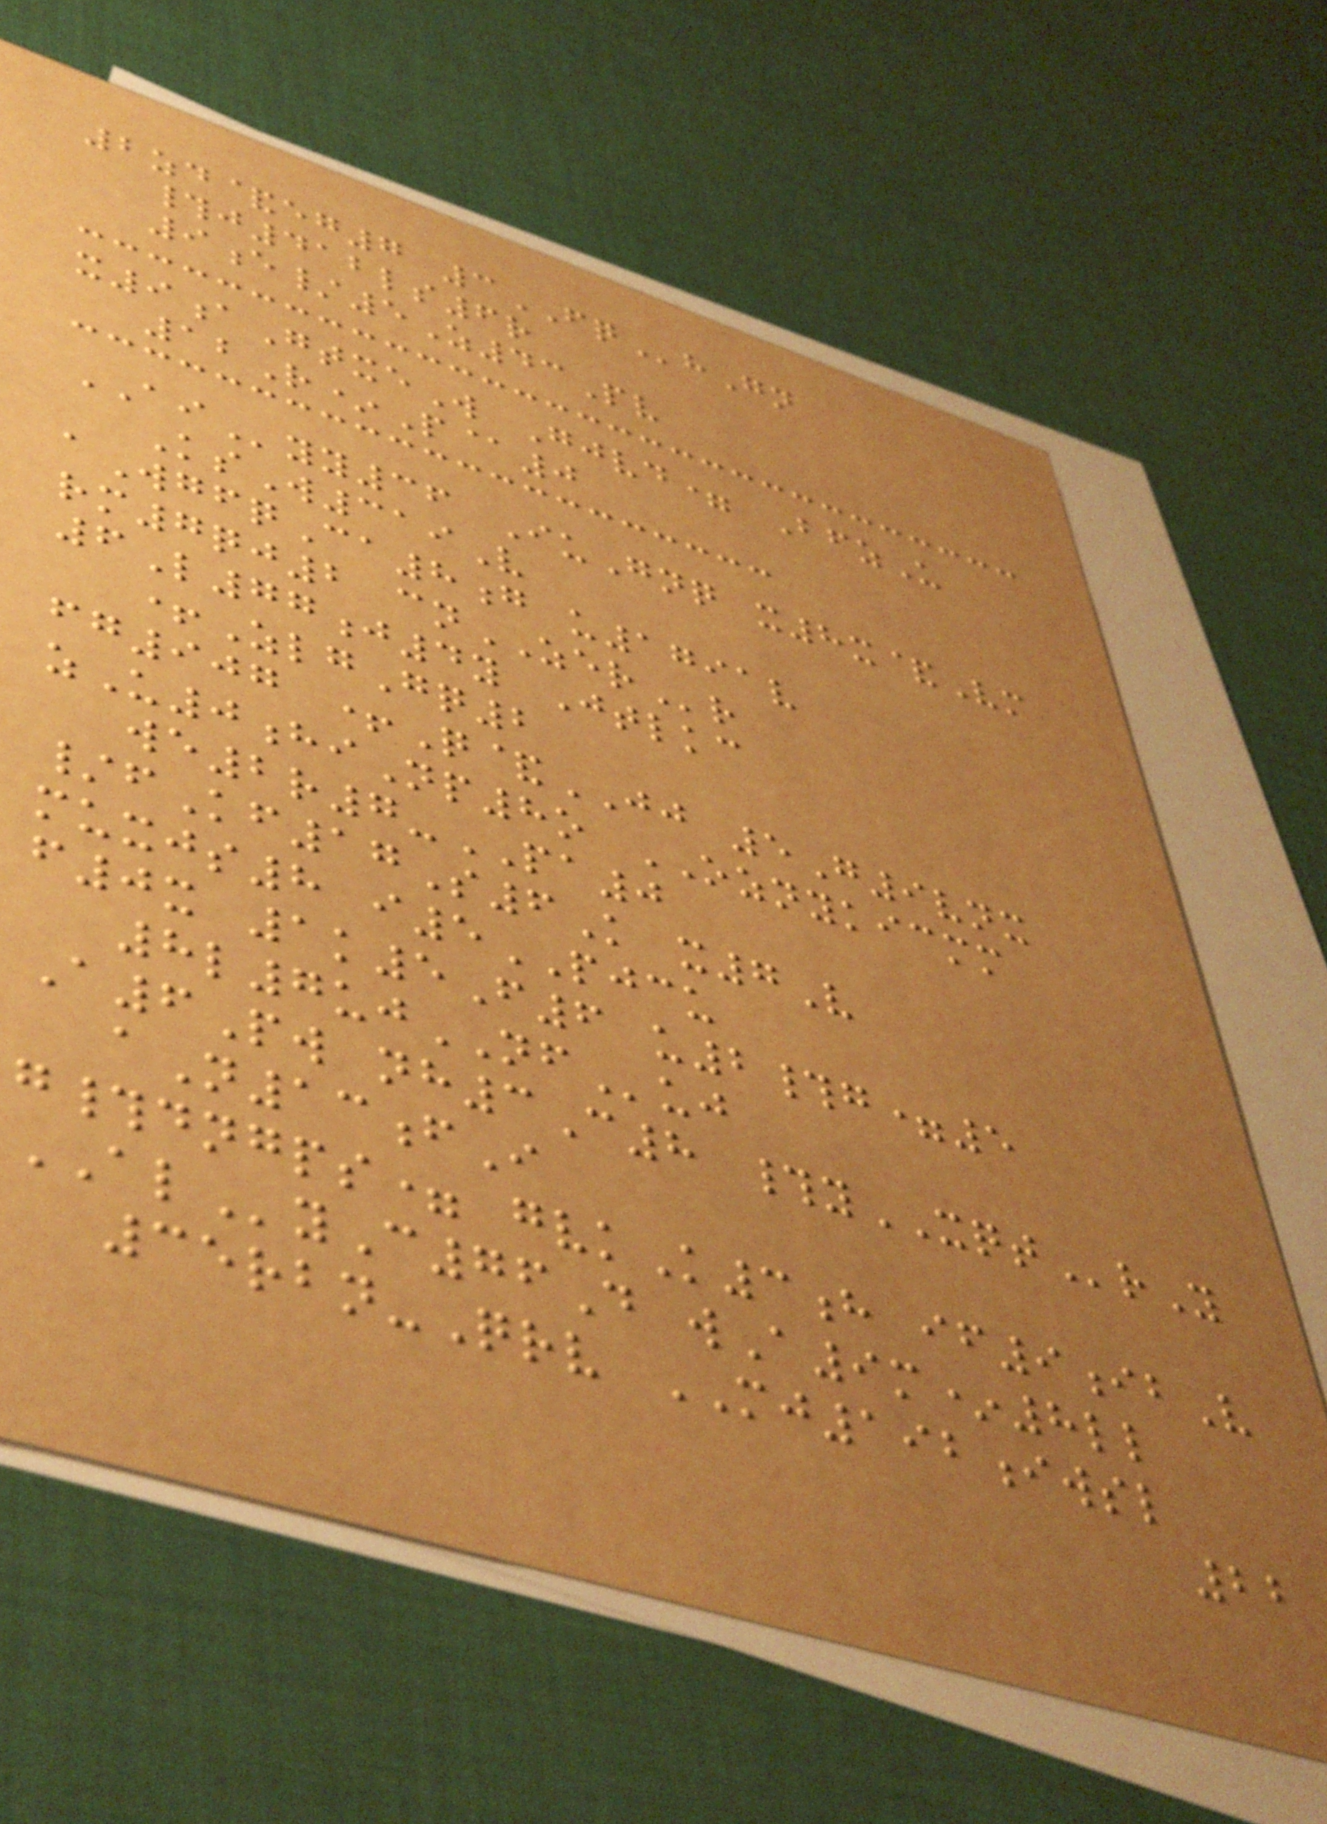2zd&eg7 3FQhGn
#j412ls6r
9e/5Z43Pv
x9aGtxeW Gjvd= BfzU
12R*P@0
AIyy36 IuGnq x8x&Vm
KsW319V
aWgfqCa8g u1791v
rm7qj2 cnZERr
6L77j4y Jtlkc
+ZlgGq2
fg907 +Q&JJ 5G9vnx
zU0hiNp8o OZNYKICMM
we2r7-PA0
/fKf17S6K x7V
muxjs8 i5PJCU
f0x 1k5F6 u2#g=5
8l7ujNFuj
A6Pw nh3C8 #yXQTrY
aN13fI
g#dngps= gvkK3h if9ibV
ALyC76D wA9m*8ll
35rbn-Qrv MJ192iwsl
22
